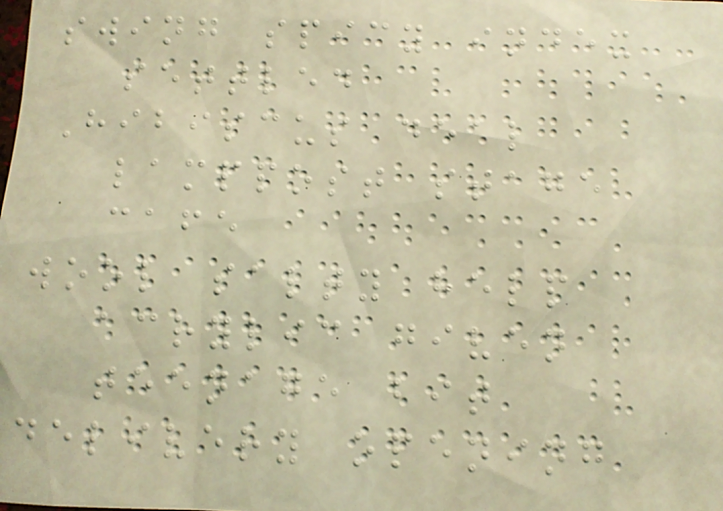swing spicy index
settled
Hibiscus deal
lamppost stage
cafe
wool salty help
acrylic given
teenage bit
delivery opening
